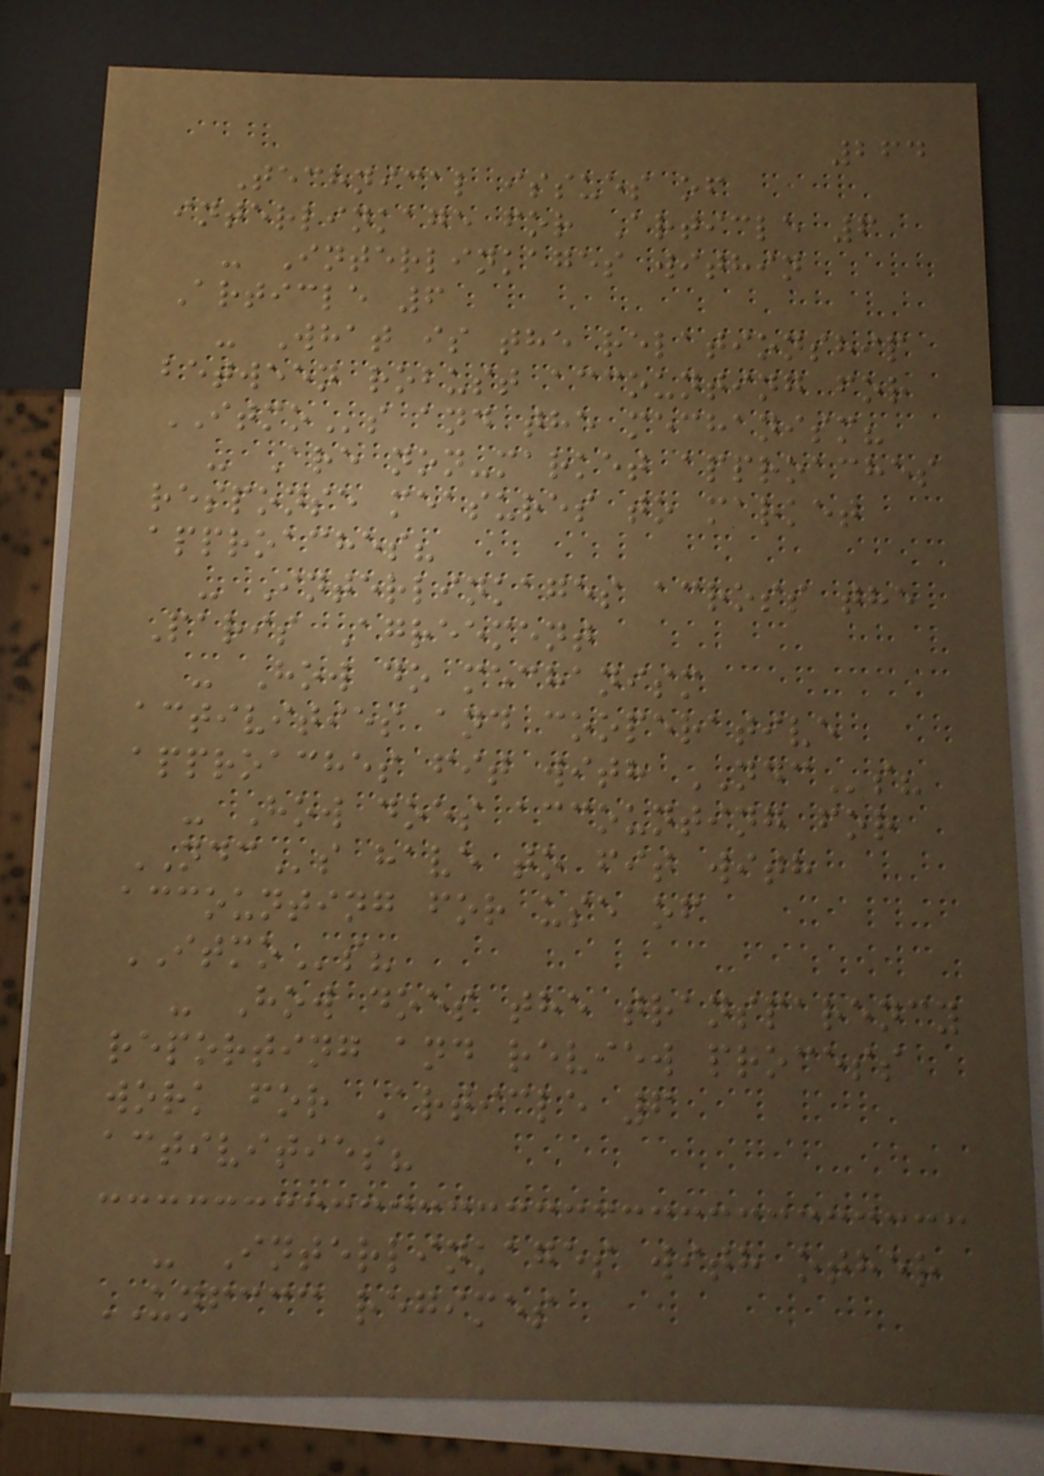264
Technical issues of
interlinkage for Article 6
- Interlinkages within
Article 6
- What is the relationship
between robust accounting for
ITMOs and the mechanism?
- Are non-market approaches
response measures to market
approaches?
- Interlinkages across the
Paris Agreement
- How do mechanism
activities and cooperative
approaches fit with NDCs?
- How does accounting for
NDCs have to fit with
accounting for use of
ITMOs?
- How does the transparency
reporting and review process
work for Article 6
activities?
- Interlinkages with other
UNFCCC regimes
